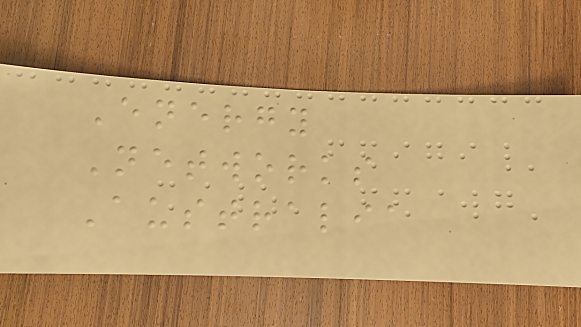Energy
Networks
Australia
